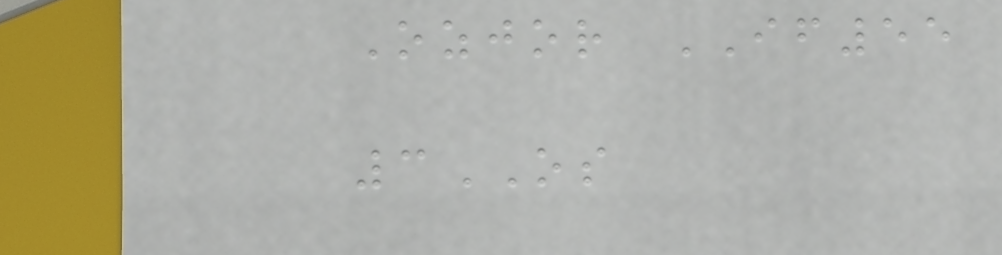Ozjor IF55
3OS
